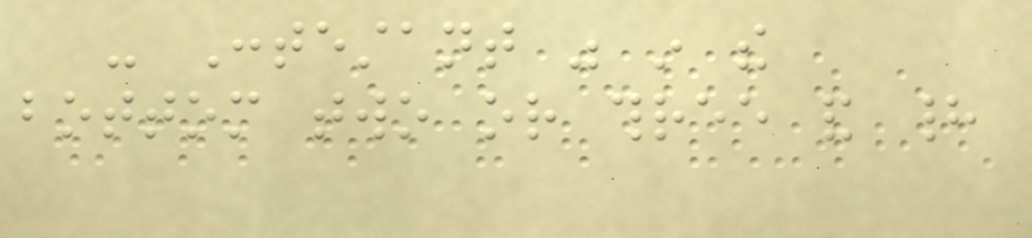- Contestant was in the
bottom two or three and had
